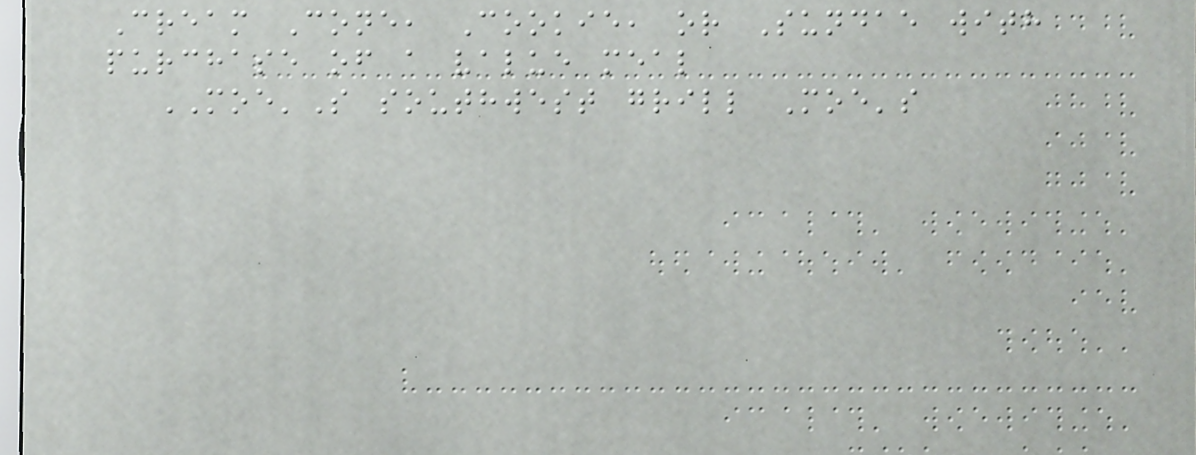Cream Cone, Cookie, or Sundae with
purchase of a value meal
MOE'S southwest grill Moe's
